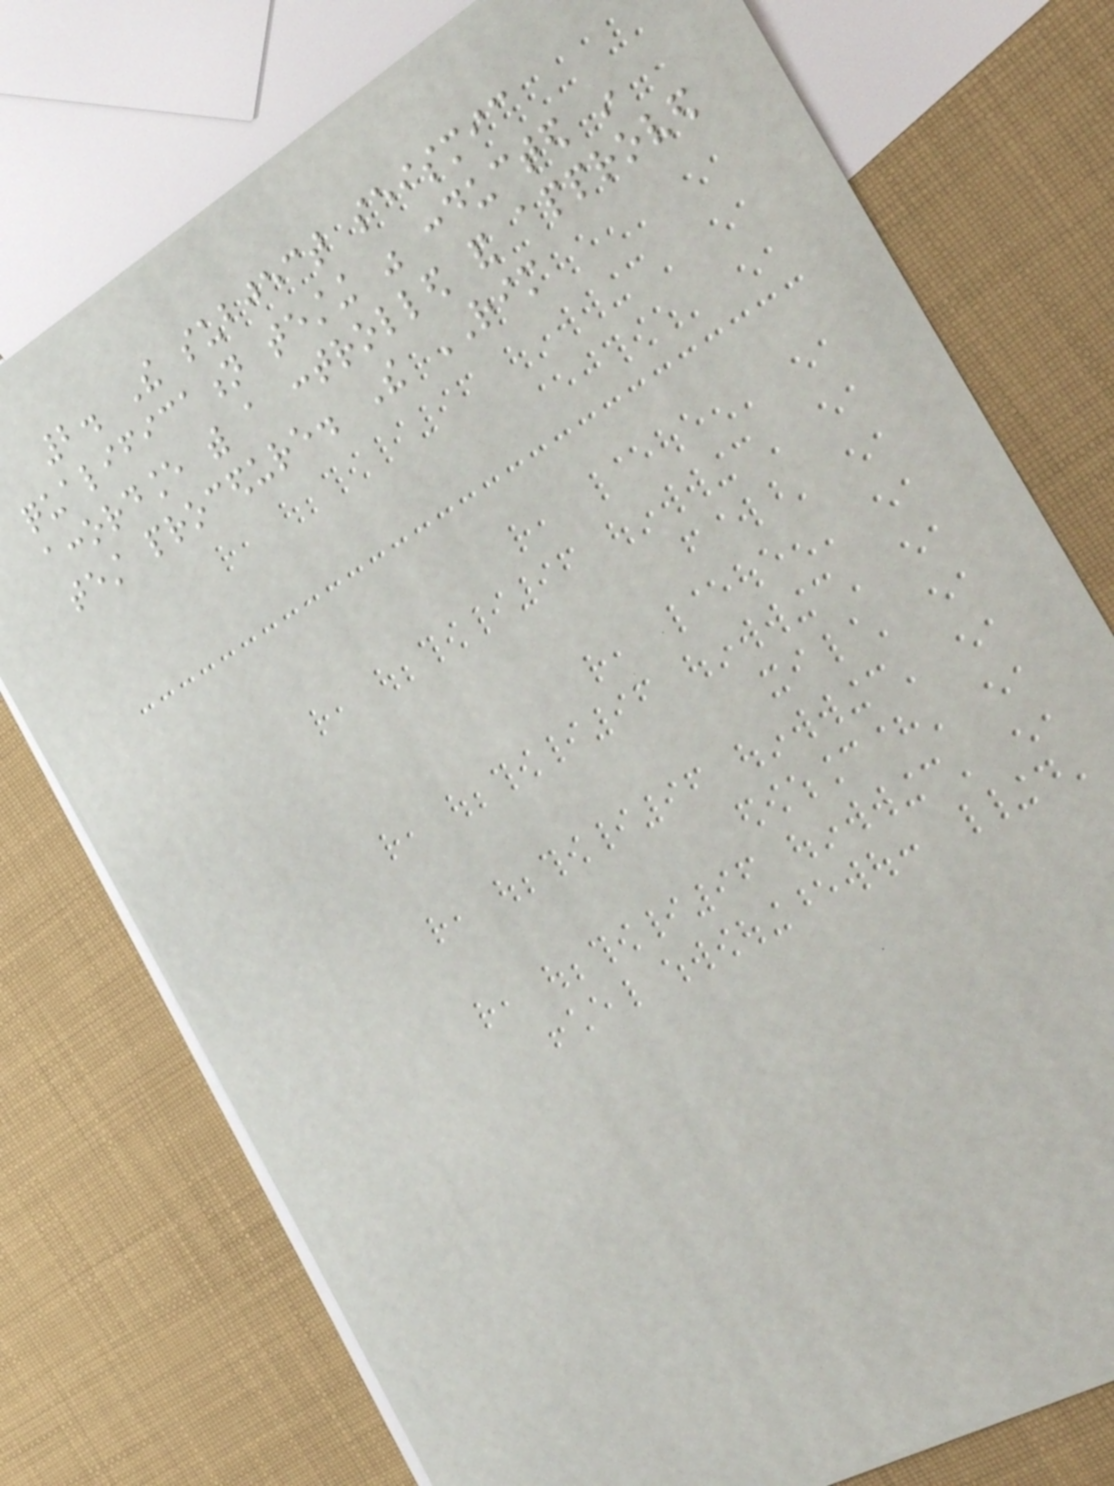2. The subject seismic
qualification testing was conducted in
accordance with a controlled and approved
test procedure. The RIM
